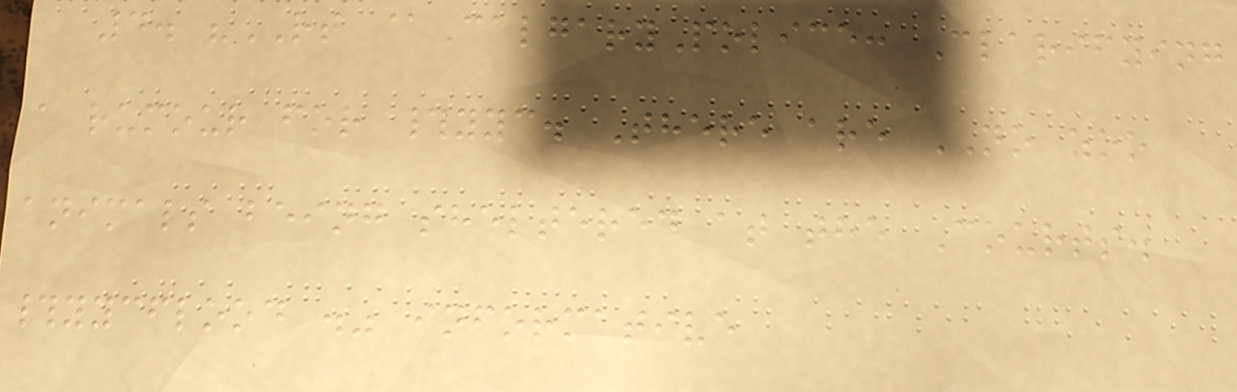4. "RT @CalgaryPolice: Clarifying
a rumour for #yyc. There are NO zoo
animals being sheltered at the Courts.
#yycflood ." informative
